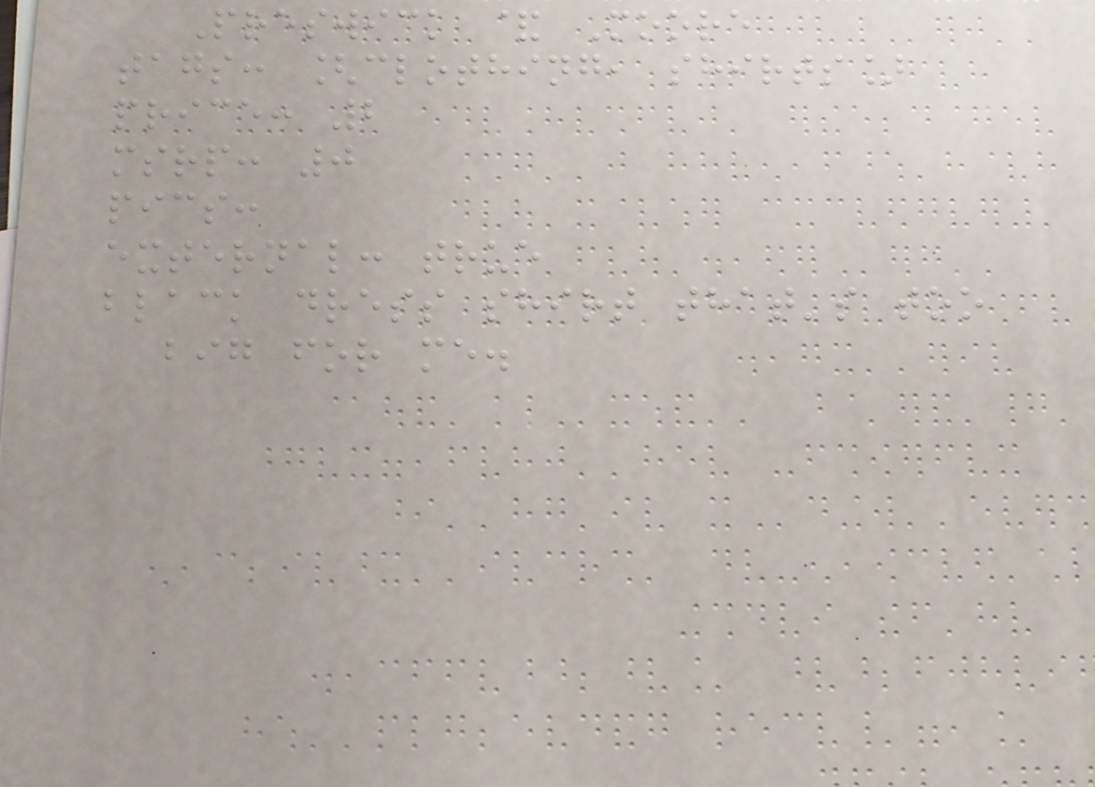Preswick & Moore
tags: [clothing, shirts]
price: 2
msrp: 0
pics:
external: true
black dress shirt that's too
big for me.
